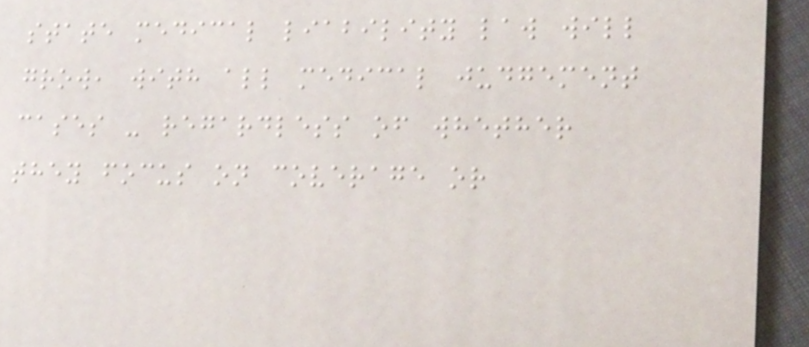state medical liability law will
grow, with all medical judgement
cases - regardless of whether
they focus on coverage or
